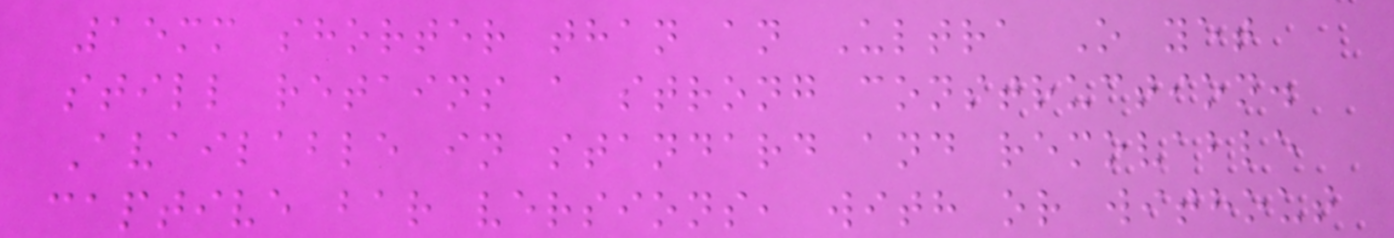15mm shorter than an Ultra O yet
still retains a strong construction.
Available in standard and removable
captive bar versions, with or without
